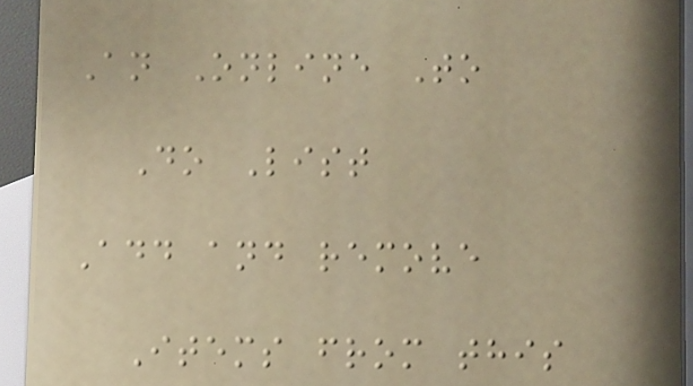An Online To
Do List
Add and remove
Items from this
